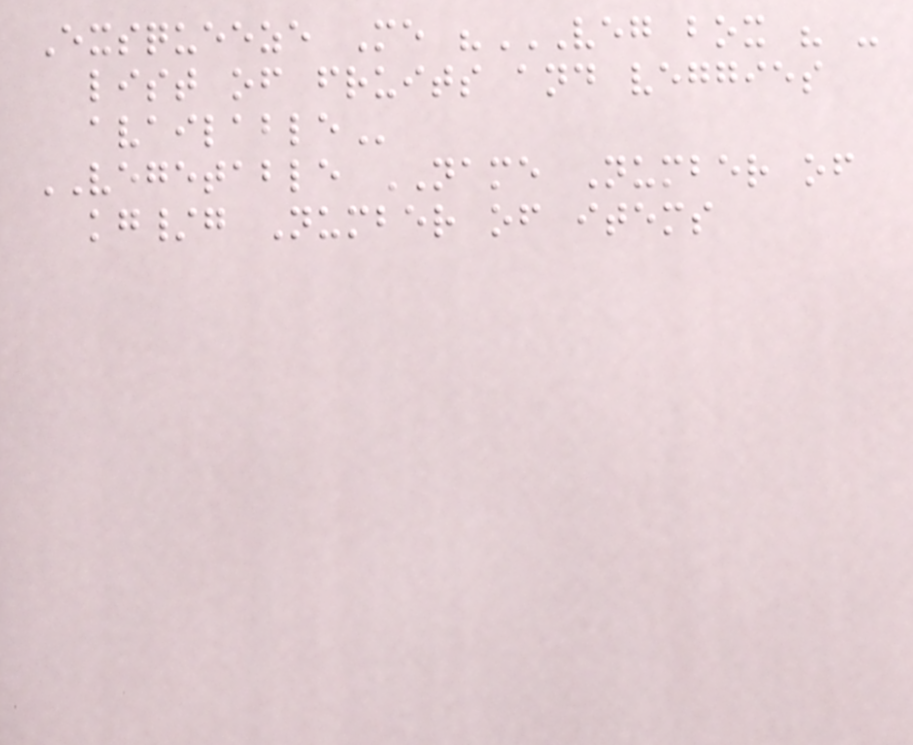Exsqueeze Me "VEG BOX " -
LIST OF FRUITS AND VEGGIES
AVAILABLE
VEGETABLE NAME Number of
kg/g Number of items
